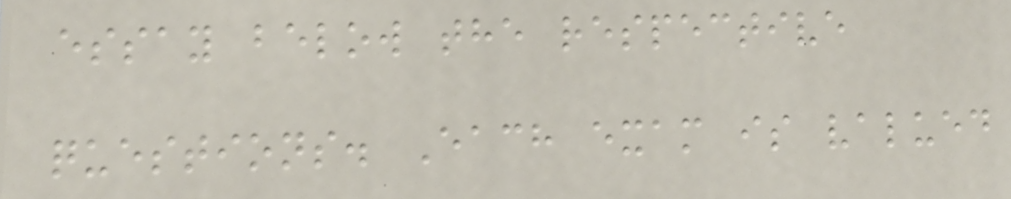essay below the respective
questions. Each exam is valued
